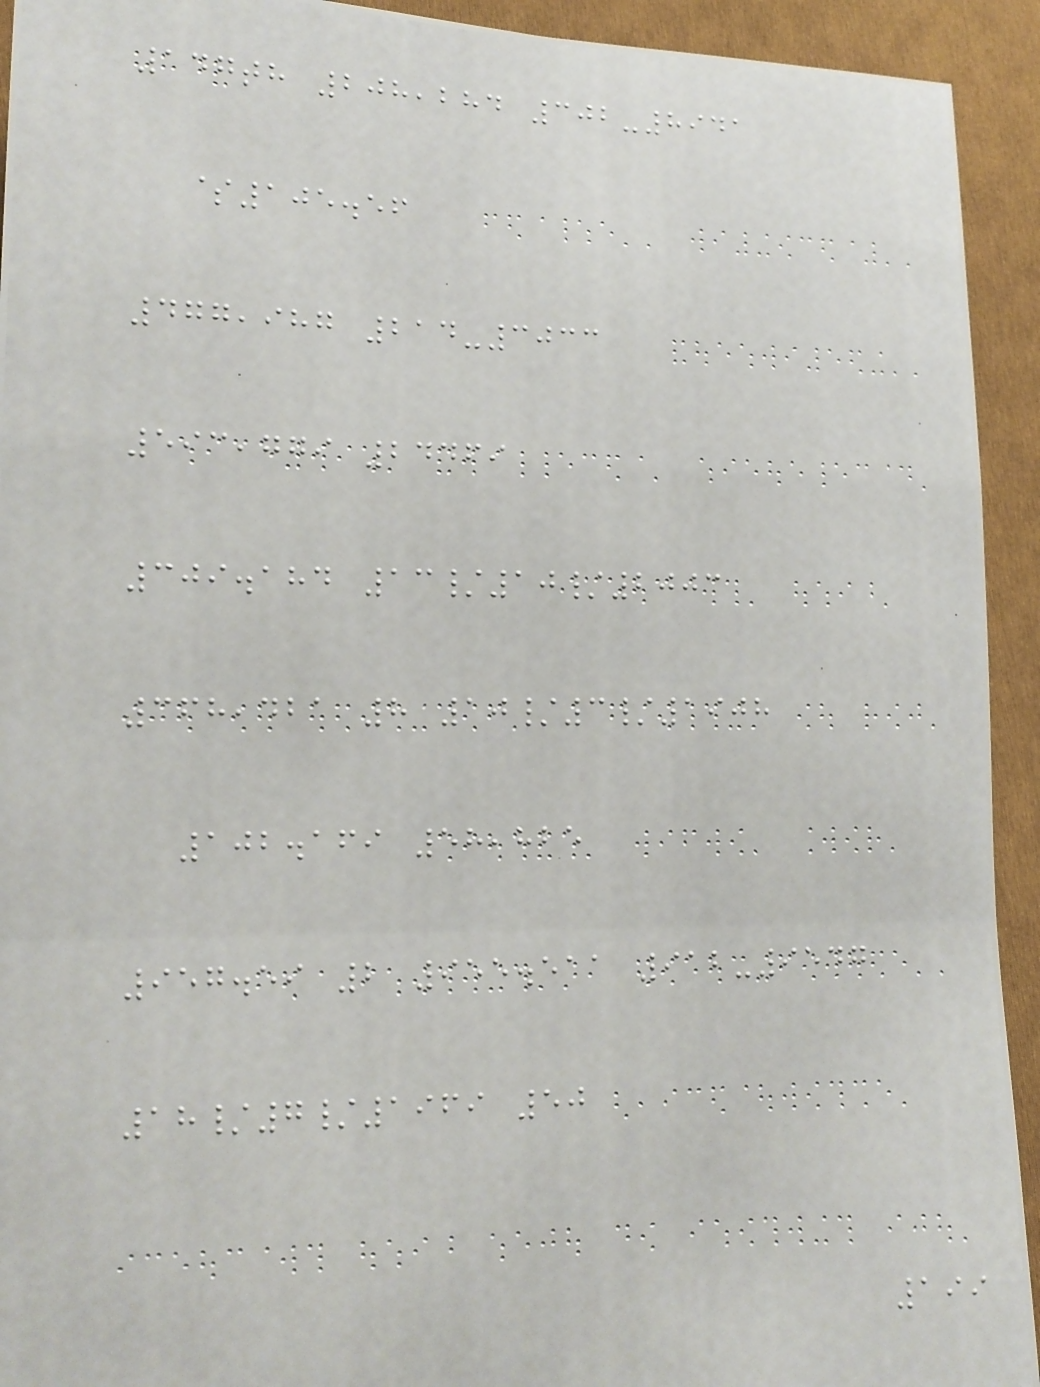147th 208,284 302-8941
$105.56
477,987 214-3033
593,779 24469
309.184 13/10/2003
368,421 8 10/3/1908
102.169 58,825
957.59 2 955.511 912-9547
18/7/1969 50
199
